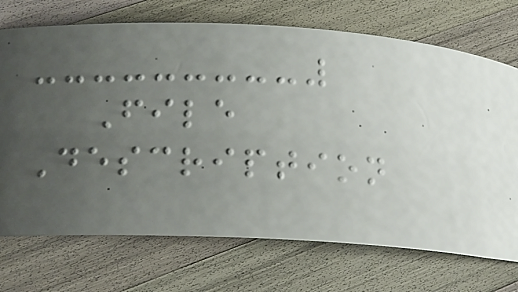File
Description
